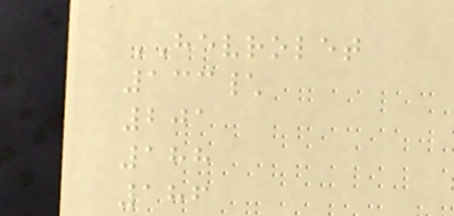HEVROLET
133\
201
188
186
